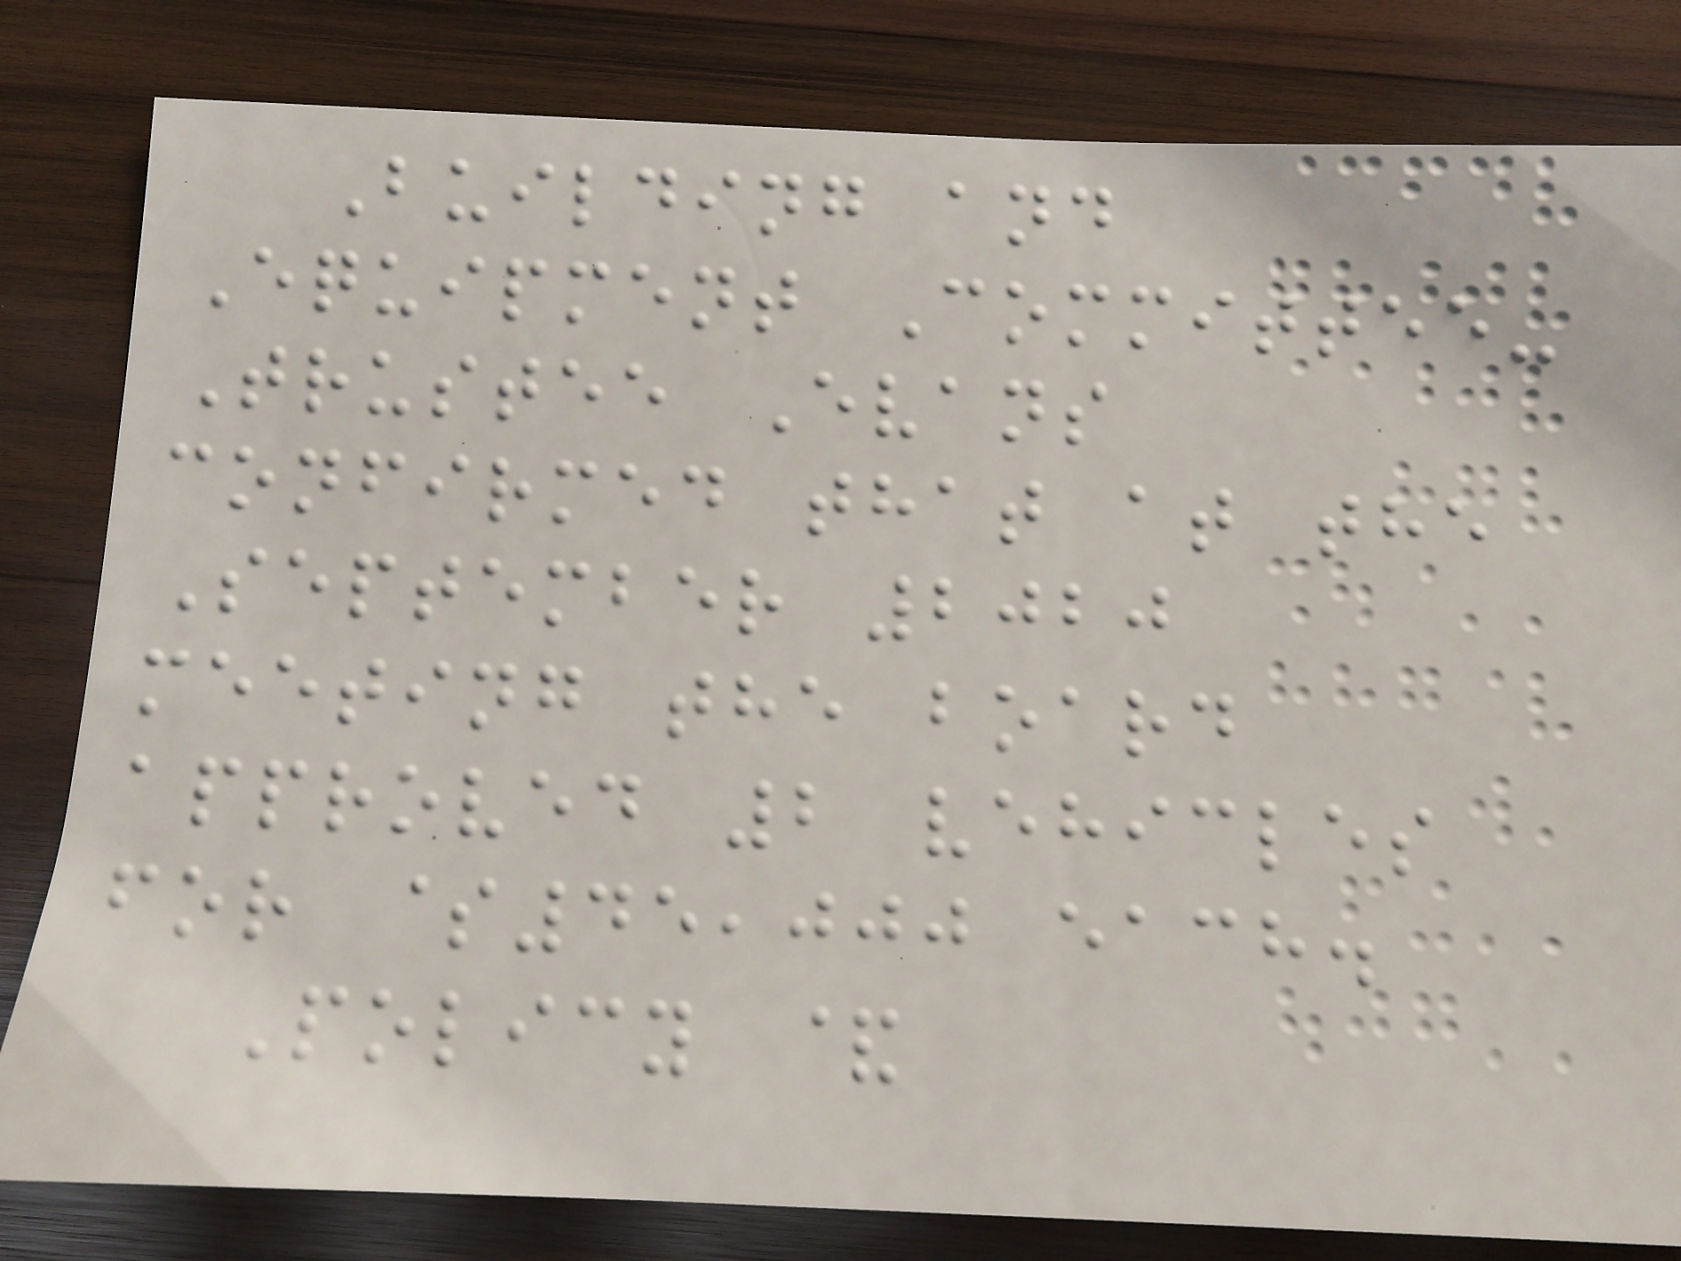Building and
Equipment Committee-
Trustee Evans
confirmed that at the
September 2020
meeting the board
approved 2 vehicles
for $45,000 each.
Policy &
